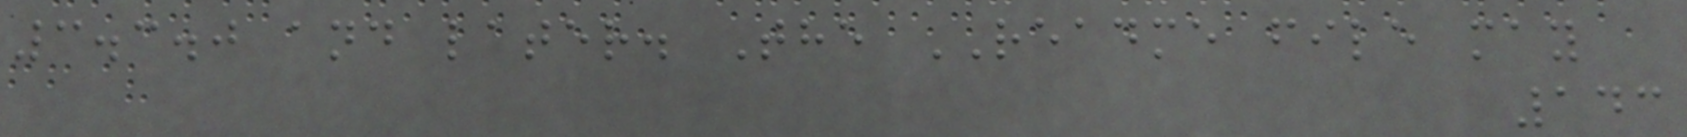3.3.0 and later. The README file may
143
